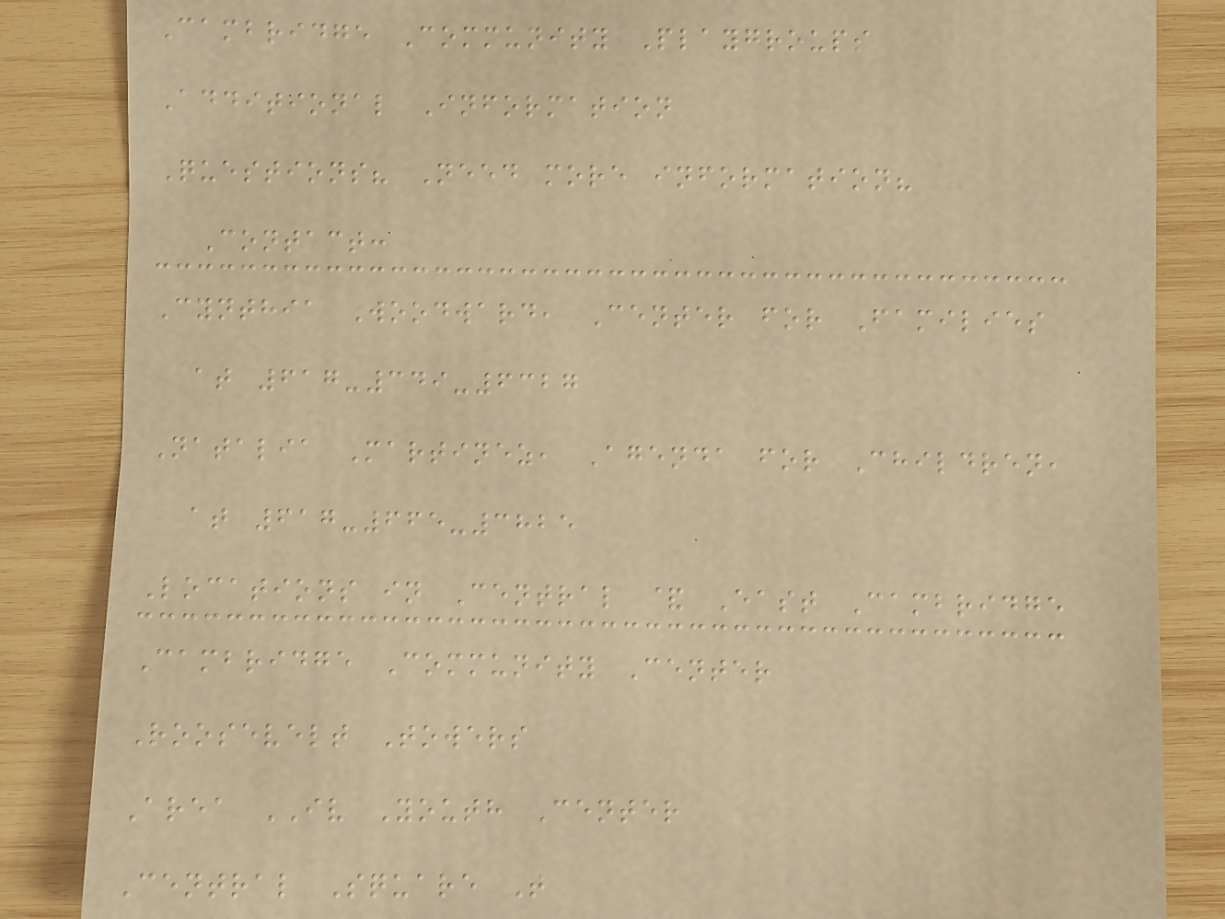Cambridge Community Playgroups
Additional Information
Questions? Need more information?
Contact:
Cynthia Woodward, Center for Families
at 617-349-6327
Natalia Martinez, Agenda for Children,
at 617-665-3825
Locations in Central & East Cambridge
Cambridge Community Center
Roosevelt Towers
Area IV Youth Center
Central Square T
